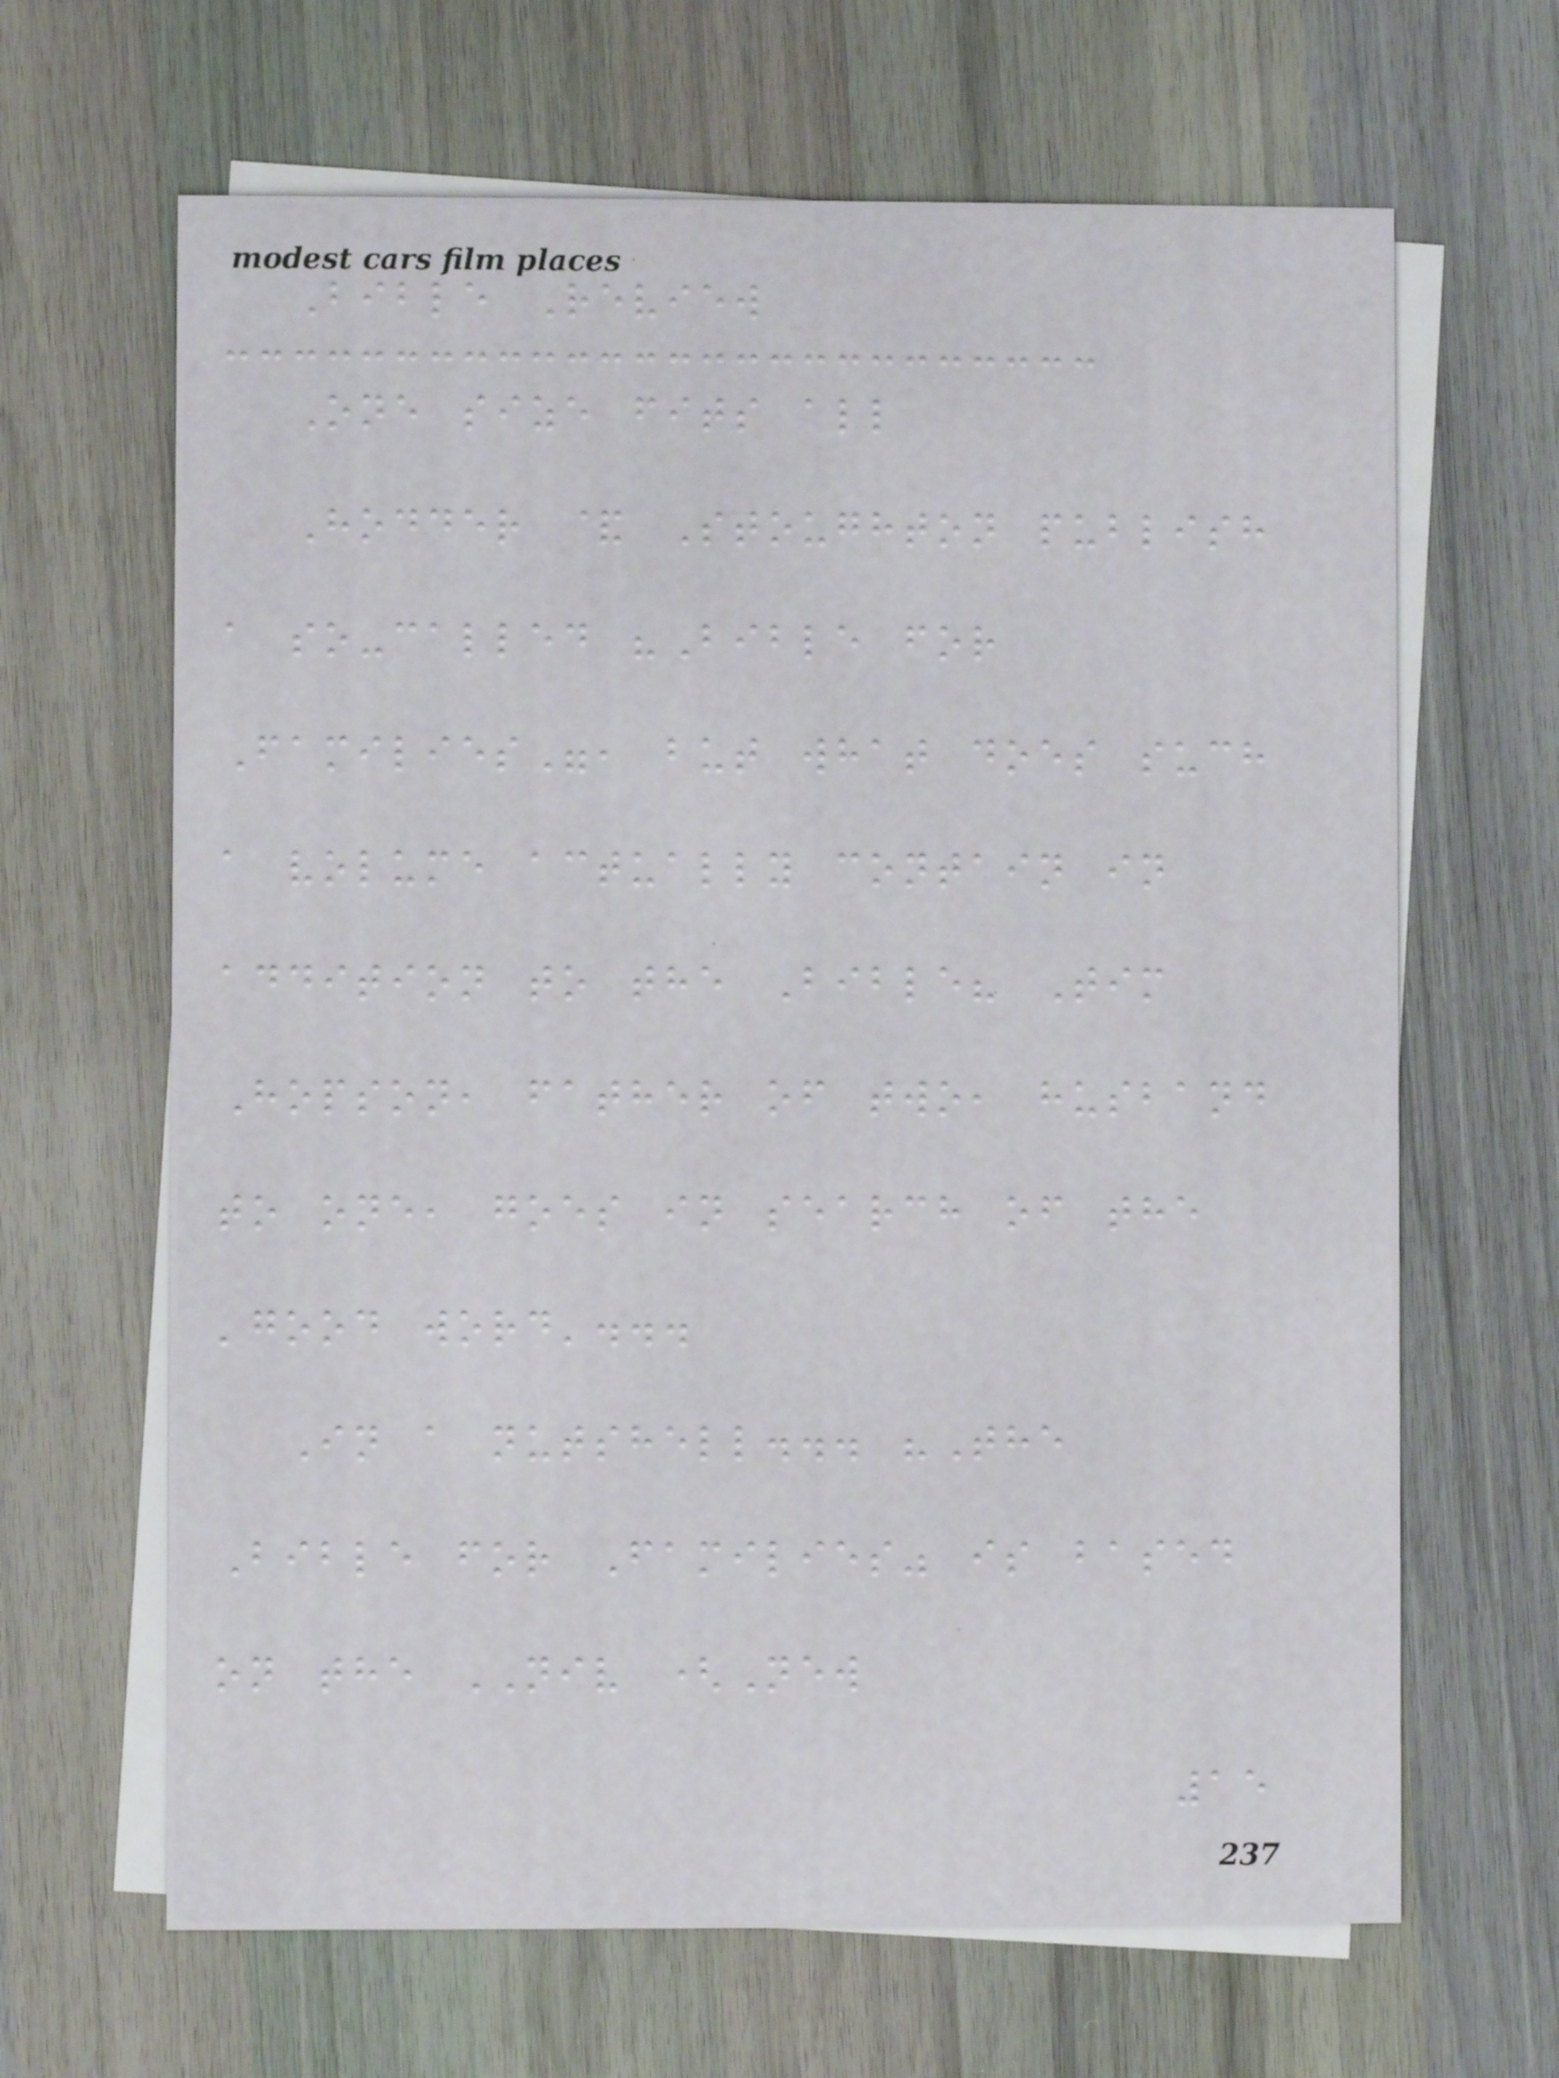Bible Review
One size fits all
Hodder & Stoughton publish
a so-called "Bible for
Families", but what does such
a volume actually contain in
addition to the Bible? Tim
Hopson, father of two, husband
to one, goes in search of the
'good word'...
In a nutshell... "The
Bible for Families" is based
on the NIV (New
15
